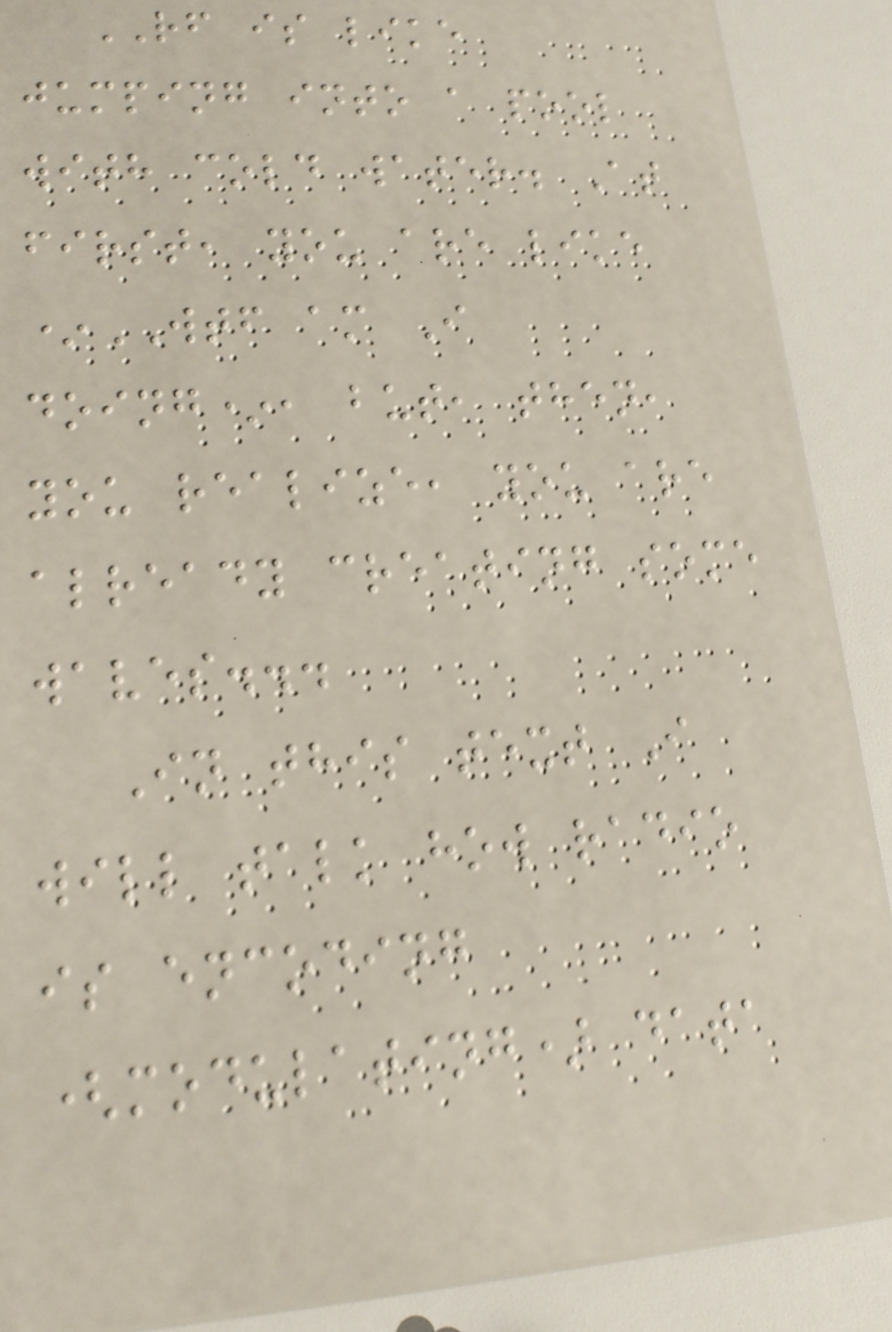RF is like
jumping into a pool
with cold water. At
first, you are like
*WTF am I
doing*, but, then,
you realize, you are
already creating some
waves...
In this text I
will talk how radio
is encoding
(modulating) data
